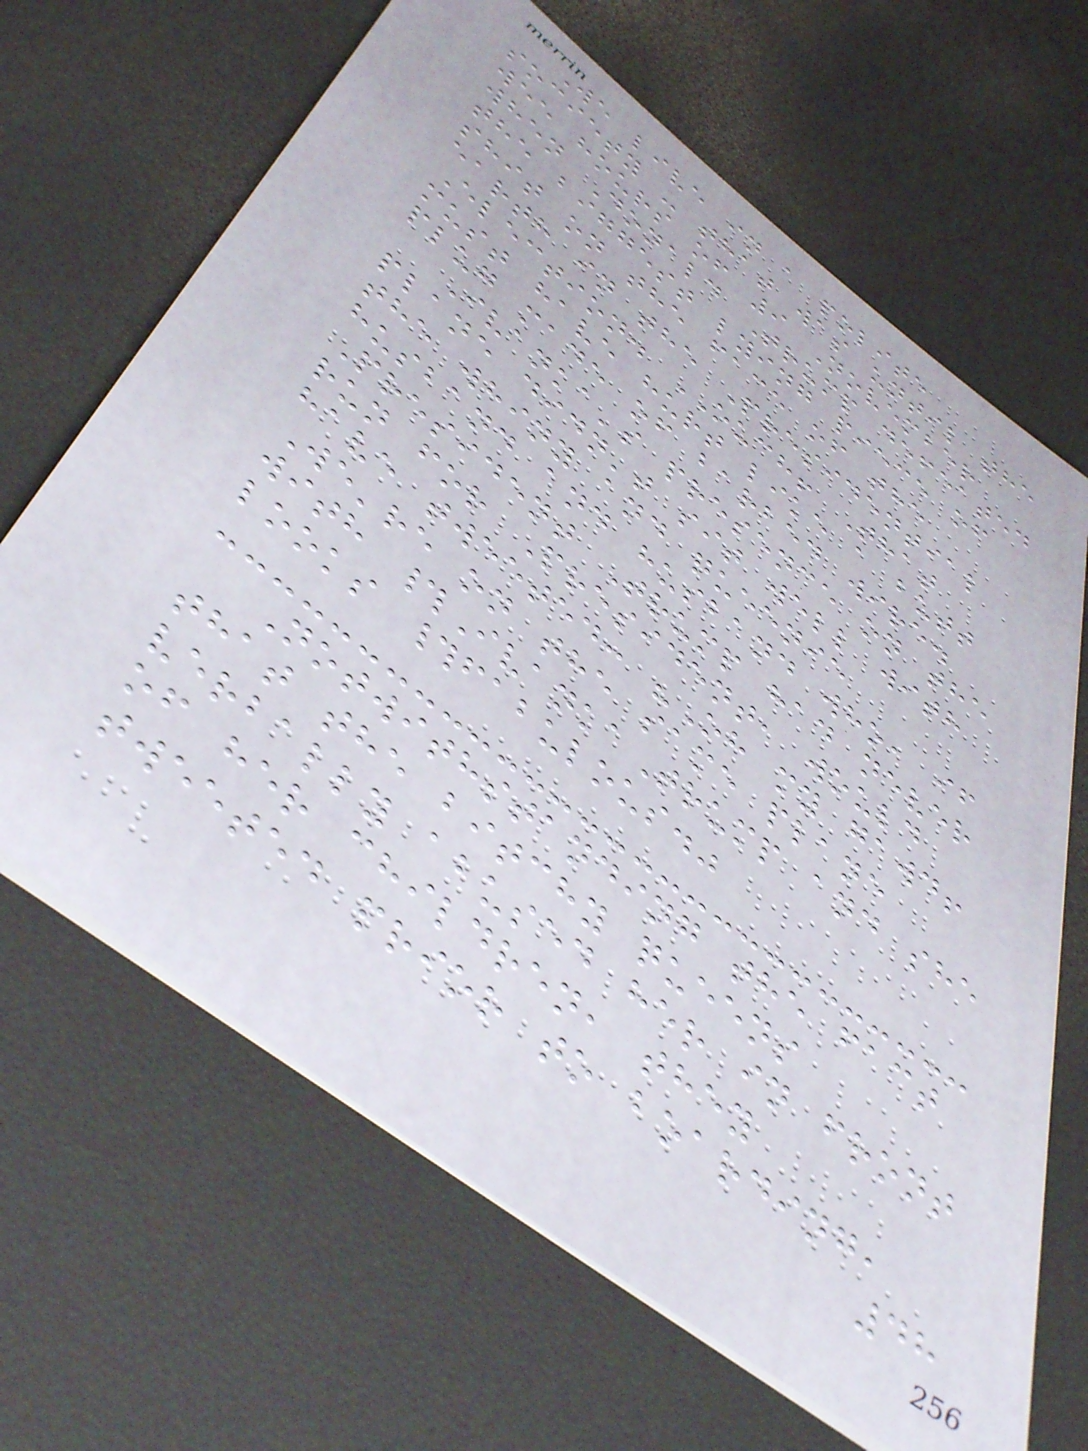We live in a polite
society - that was until the
wee hours of 9 November
when Donald Trump defeated
the biggest lying piece of
shit on the face of the
earth in the Presidential
Election. OUCH! That
must have hurt like a butt
plug made of barbed wire.
Ivanka's presence on the
plane didn't sit well with
the whiny and queenie
husband and husband who, if
President Trump had never
run for President, would
have tweeted: "Oh my gawd!
We're on the same plane
with #IvankaTrump and she
looks #fabulous."
Notwithstanding the fact
that the bitchy queens
verbally abused her in front
of her children, they
tweeted prior to boarding,
48
